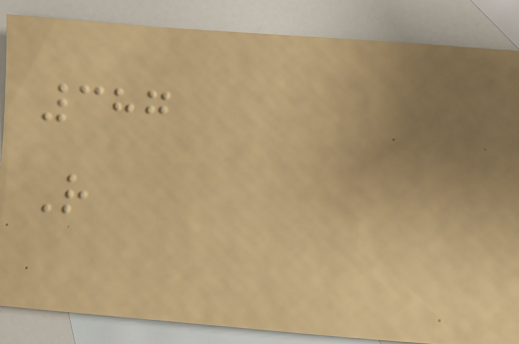387
R
